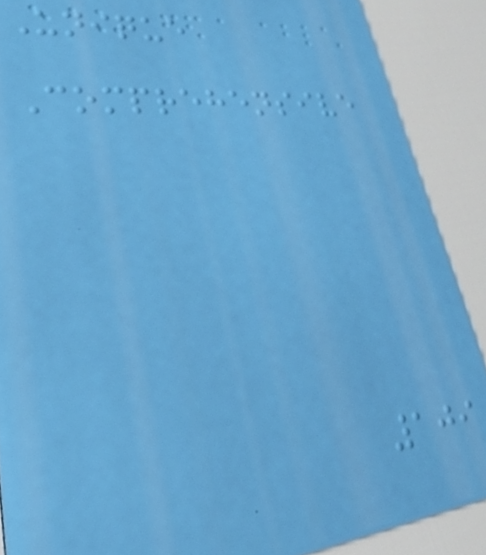Unique
Comprehensive
109
